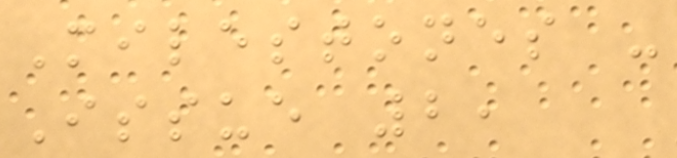Milestones -
Issue 2,
